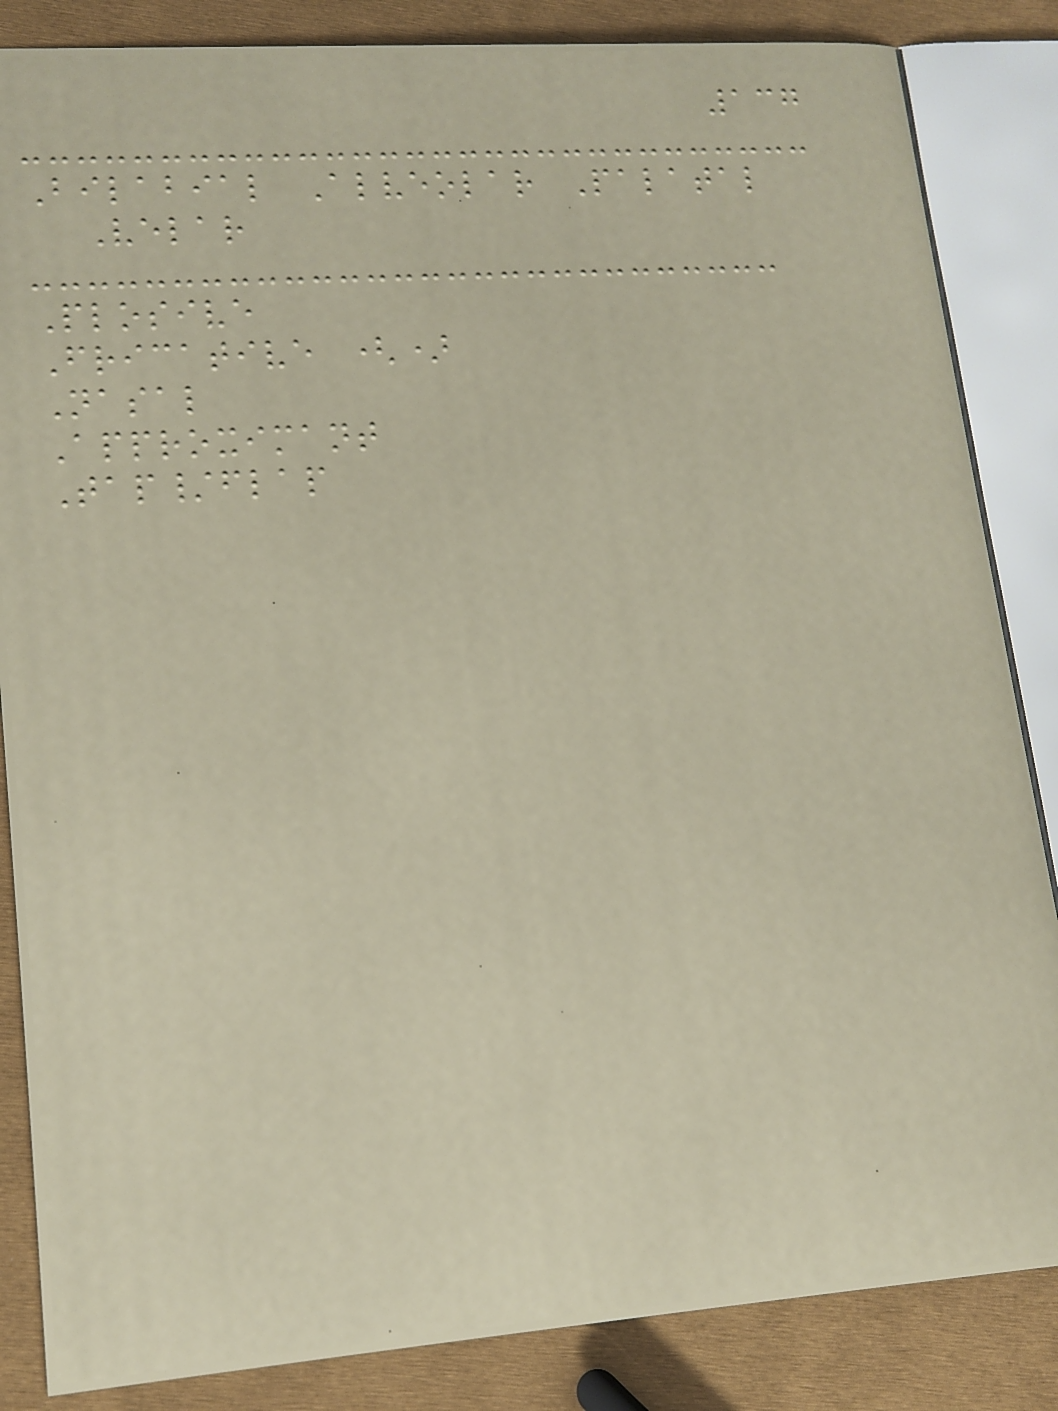137
Bilabial Alveolar Palatal
Velar
Plosive
Fricative ()
Nasal
Approximant
Tap/flap
